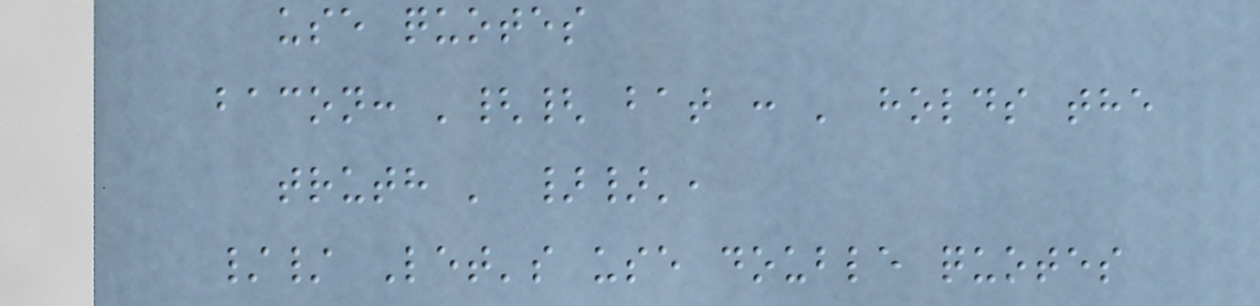use quotes
bacon: '{{ bat : ' holds the
truth ' }}',
// Let's use double quotes
